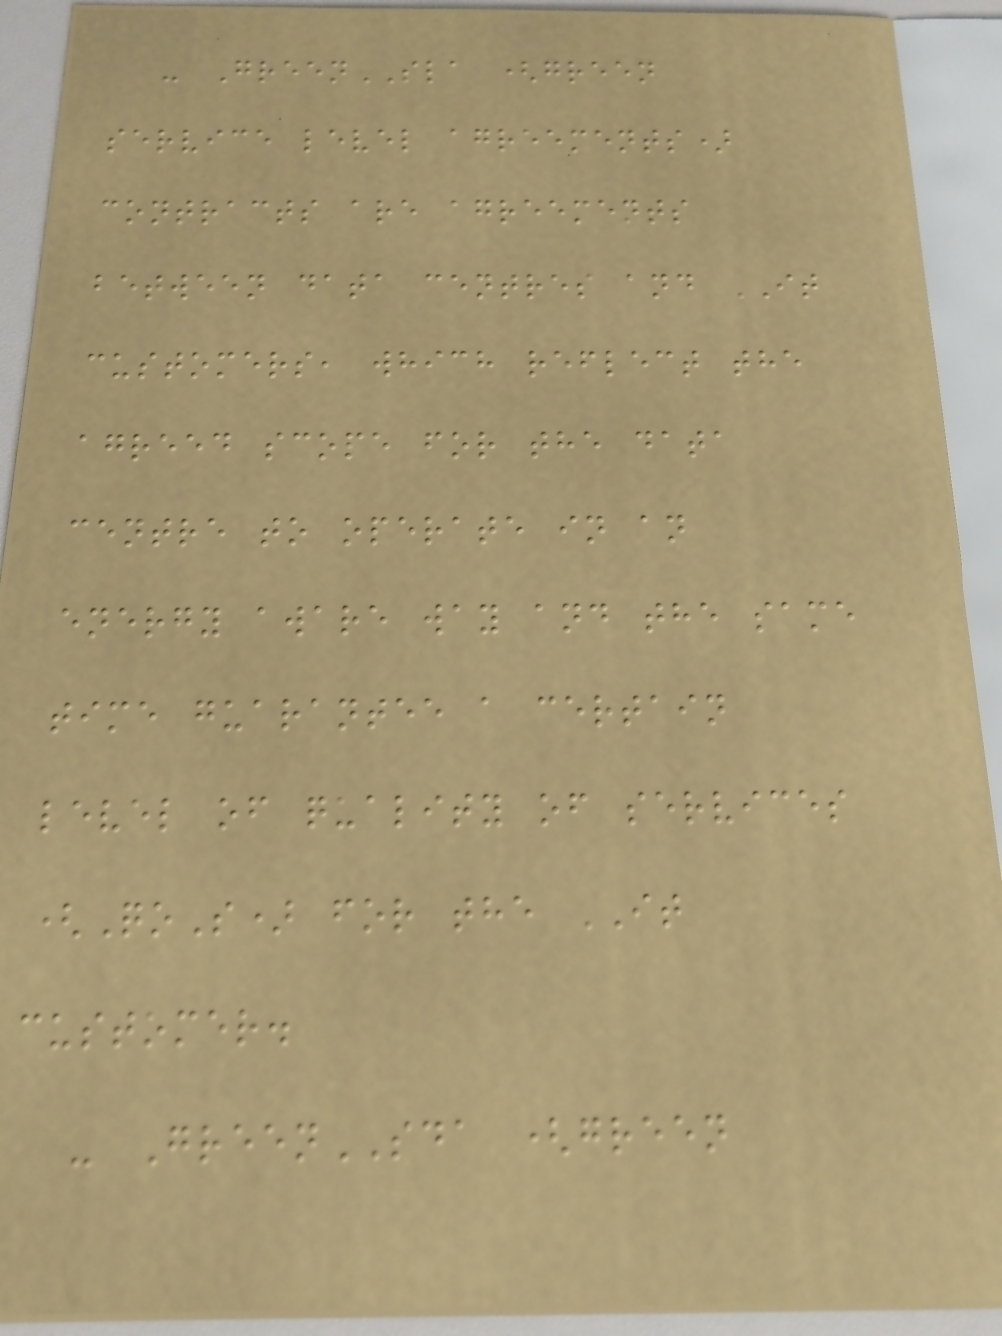- GreenSLA (green
service level agreements)
contracts are agreements
between data centres and IT
customers, which reflect the
agreed scope for the data
centre to operate in an
energy aware way and the same
time guarantee a certain
level of quality of services
(QoS) for the IT
customer.
- GreenSDA (green
